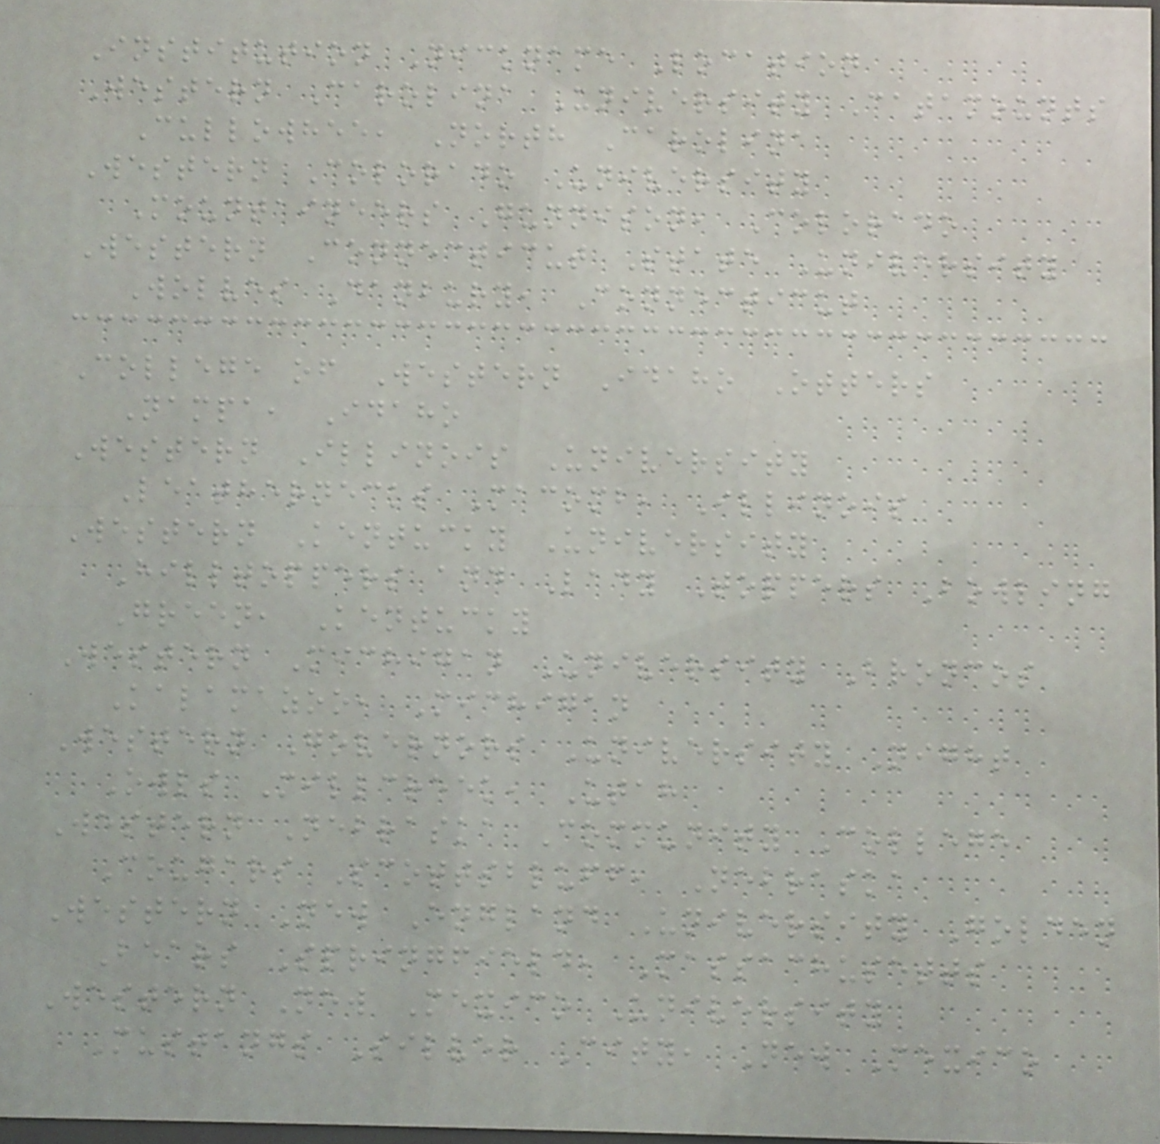Institution Nickname Location
Western Carolina University Catamounts
Cullowhee, North Carolina
Western Colorado University
Mountaineers Gunnison, Colorado
Western Connecticut State University
Wolves Danbury, Connecticut
College of Western Idaho Otters
Nampa, Idaho
Western Illinois University
Leathernecks Macomb, Illinois
Western Kentucky University
Hilltoppers and Lady Toppers Bowling
Green, Kentucky
Western Michigan University Broncos
Kalamazoo, Michigan
Western Governors University Night
Owls Millcreek, Utah
Western Nebraska Community College
Cougars Scottsbluff, Nebraska
Western New England University Golden
Bears Springfield, Massachusetts
Western New Mexico University
Mustangs Silver City, New Mexico
